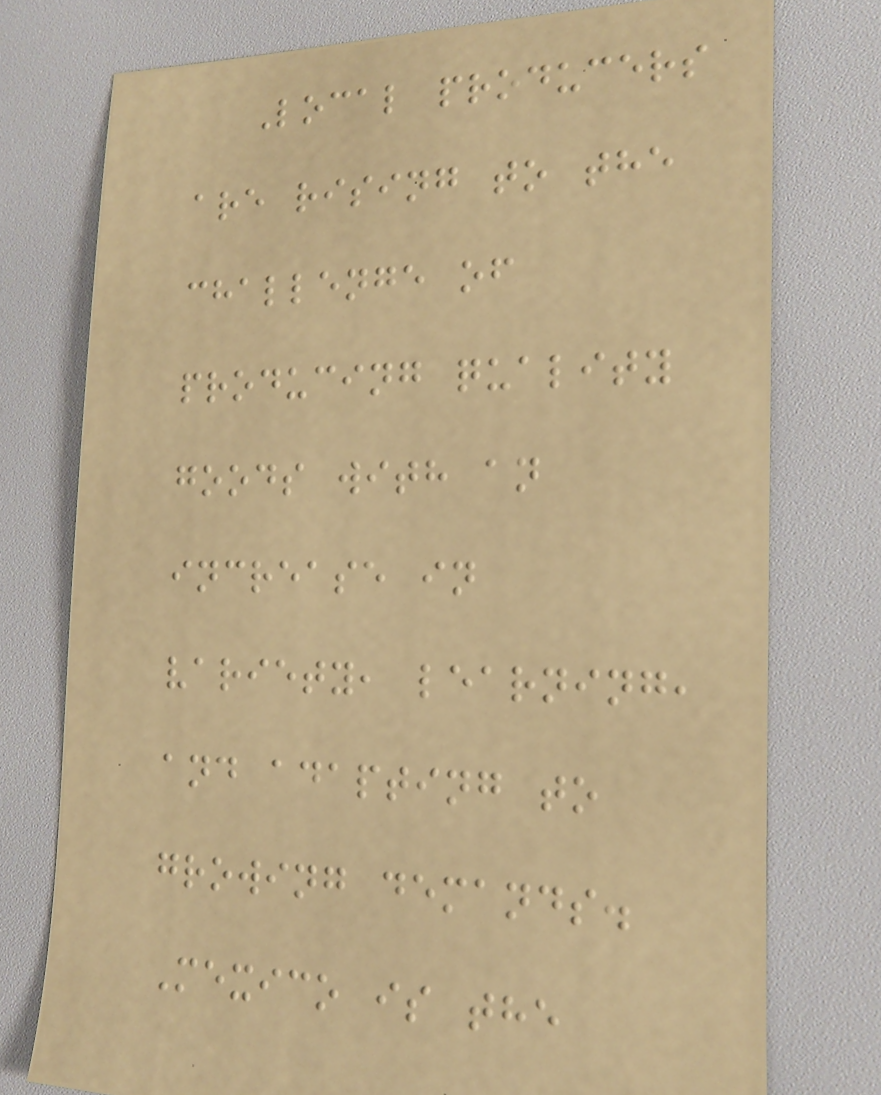Local producers
are rising to the
challenge of
producing quality
goods with an
increase in
variety, learning,
and adapting to
growing demands.
Mexico is the
